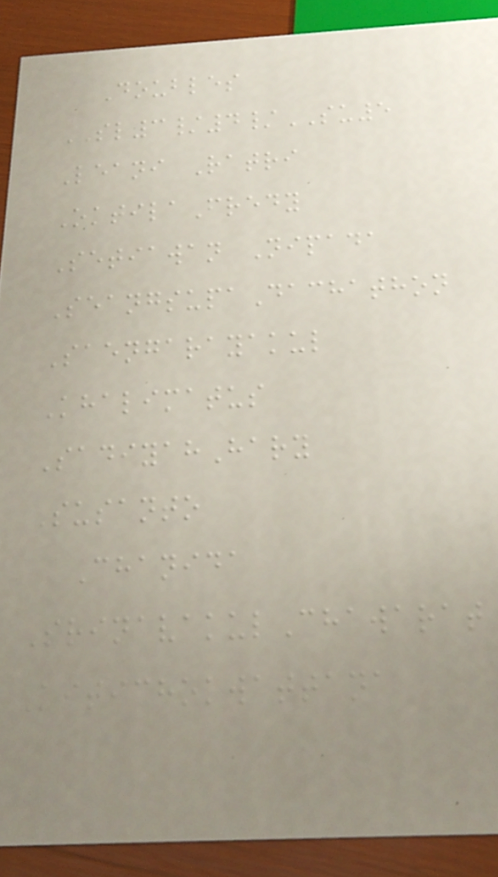Doubles
SL3/4/SU5
Leani Ratri
OktilaFredy
Setiawan Nipada
SeangsupaDachathon
Saengarayakul
Khalimatus
SadiyahHary
Susanto
Chanida
SrinavakulChawarat
Kitichokwattana
